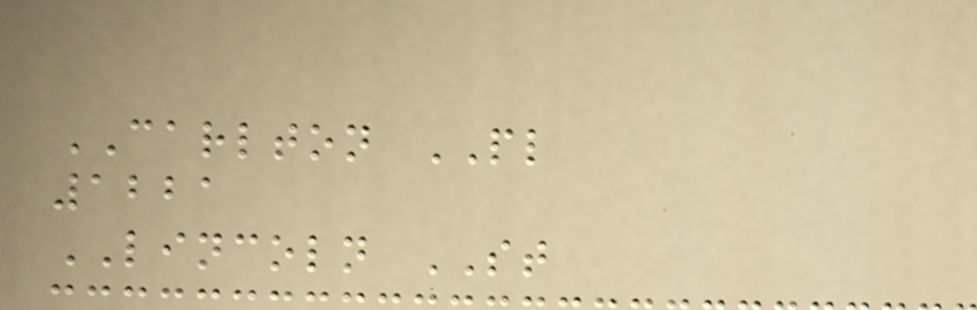CARLTON PL
1221
LINCOLN ST
